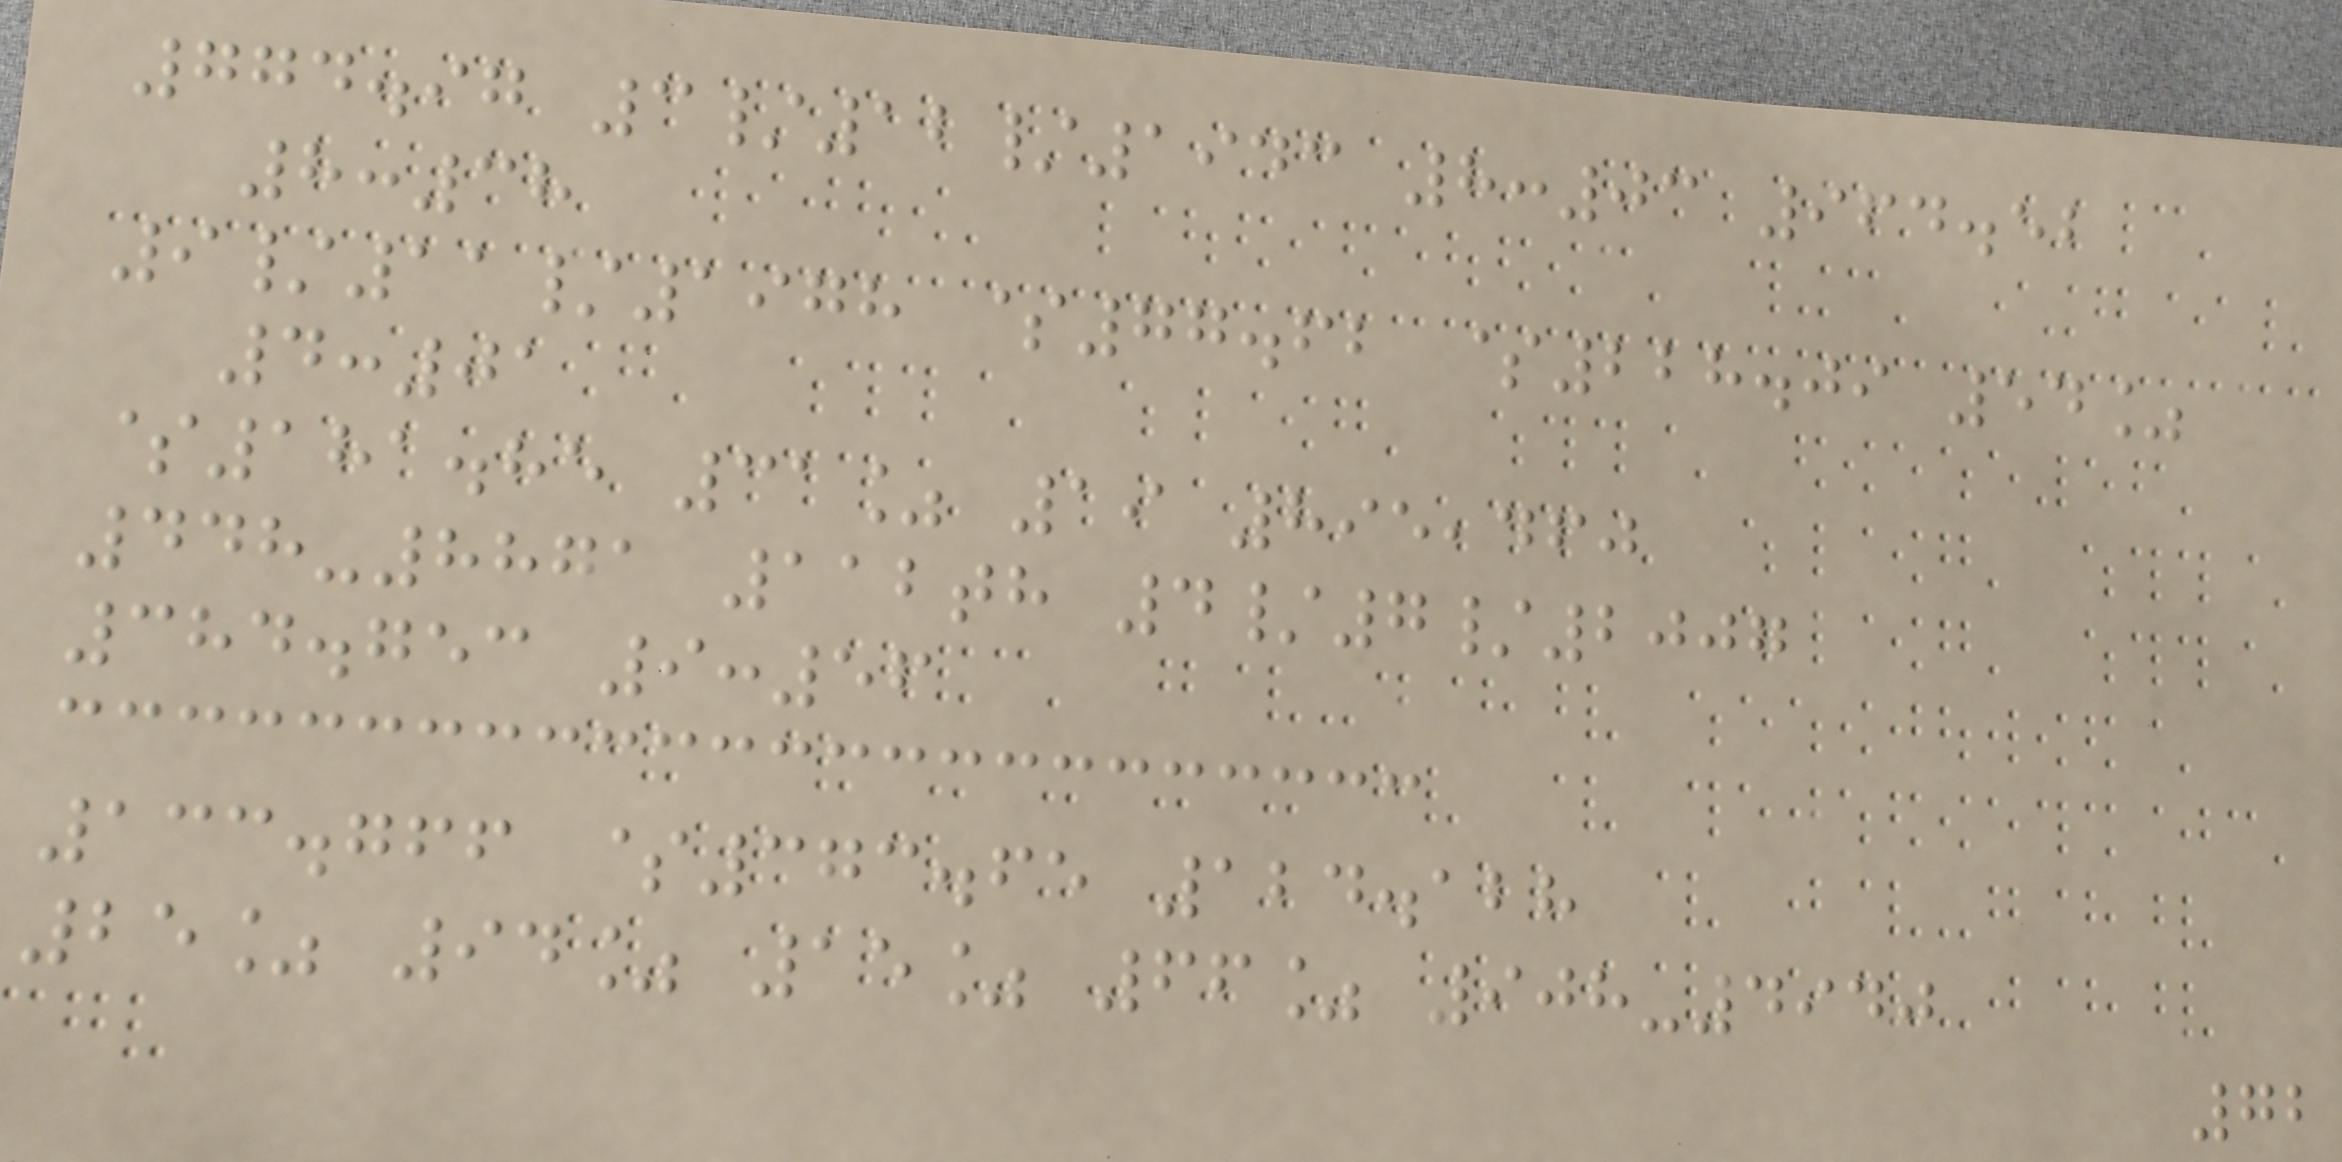774.97 3/12/1943 8:03 964.52
8:38
9/11/1978 $77.62 $228.09 54%
4:01
$181.85 31% 19 895,460
448-8871 112th 4/7/2007
384.753 9:56
133.766 $373.65 124.128
25% 94% 15% 66% 908-4940
72
